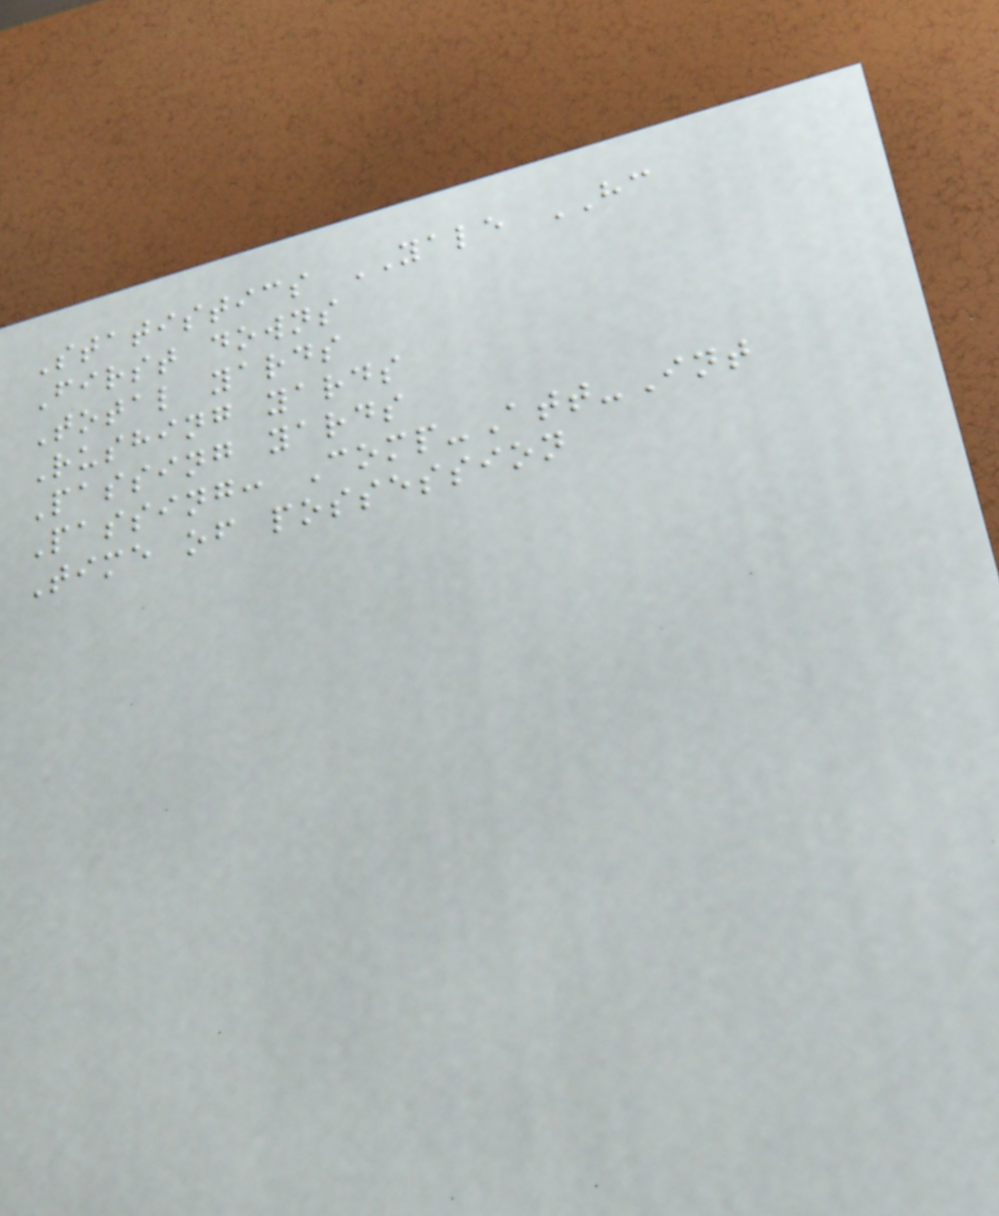Statistics YALE HC
First downs
Total yards
Rushing yards
Passing yards
Passing: Comp-Att-Int
Time of possession
